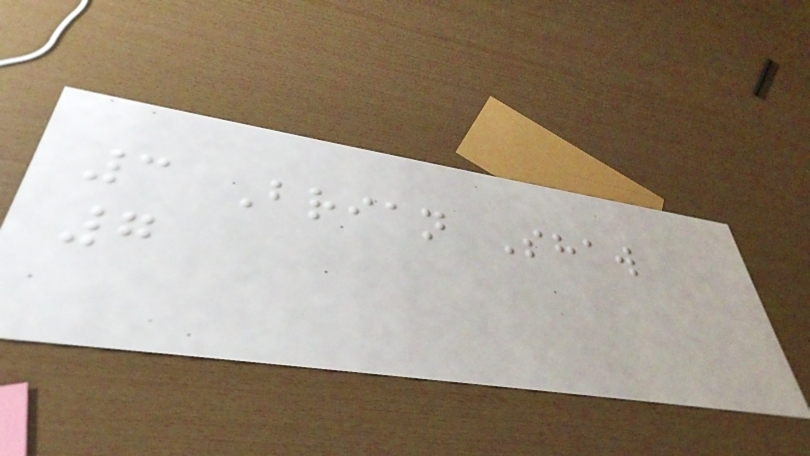3 Brian Shaw
7
